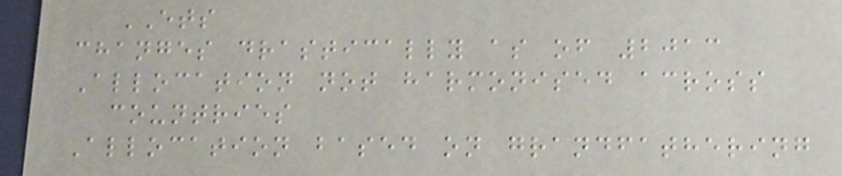ETS
changes drastically as of 2013
Allocation not harmonised across
countries
Allocation based on grandfathering
